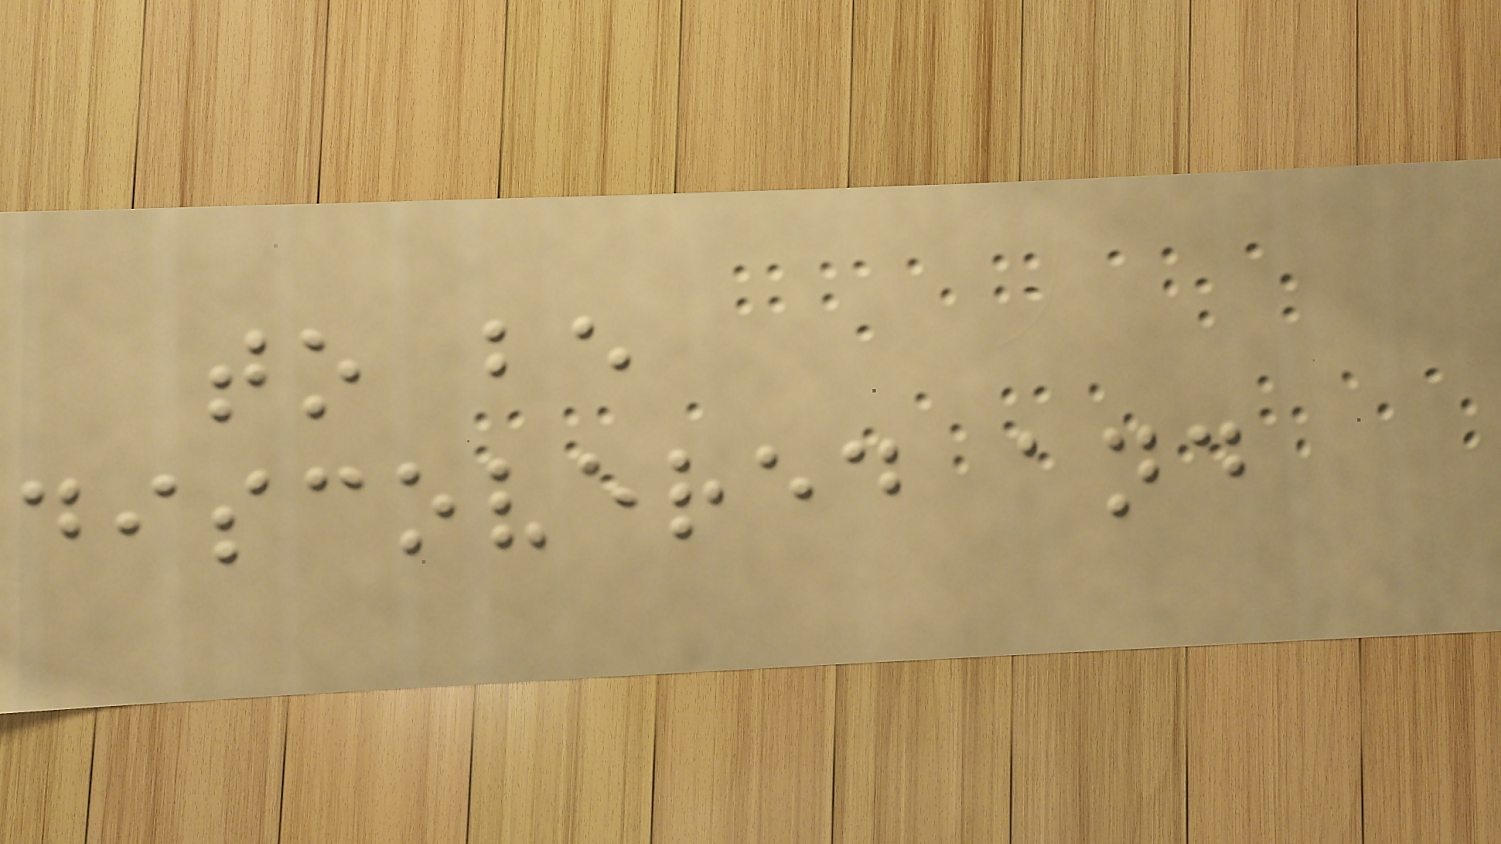to be
discovered and
